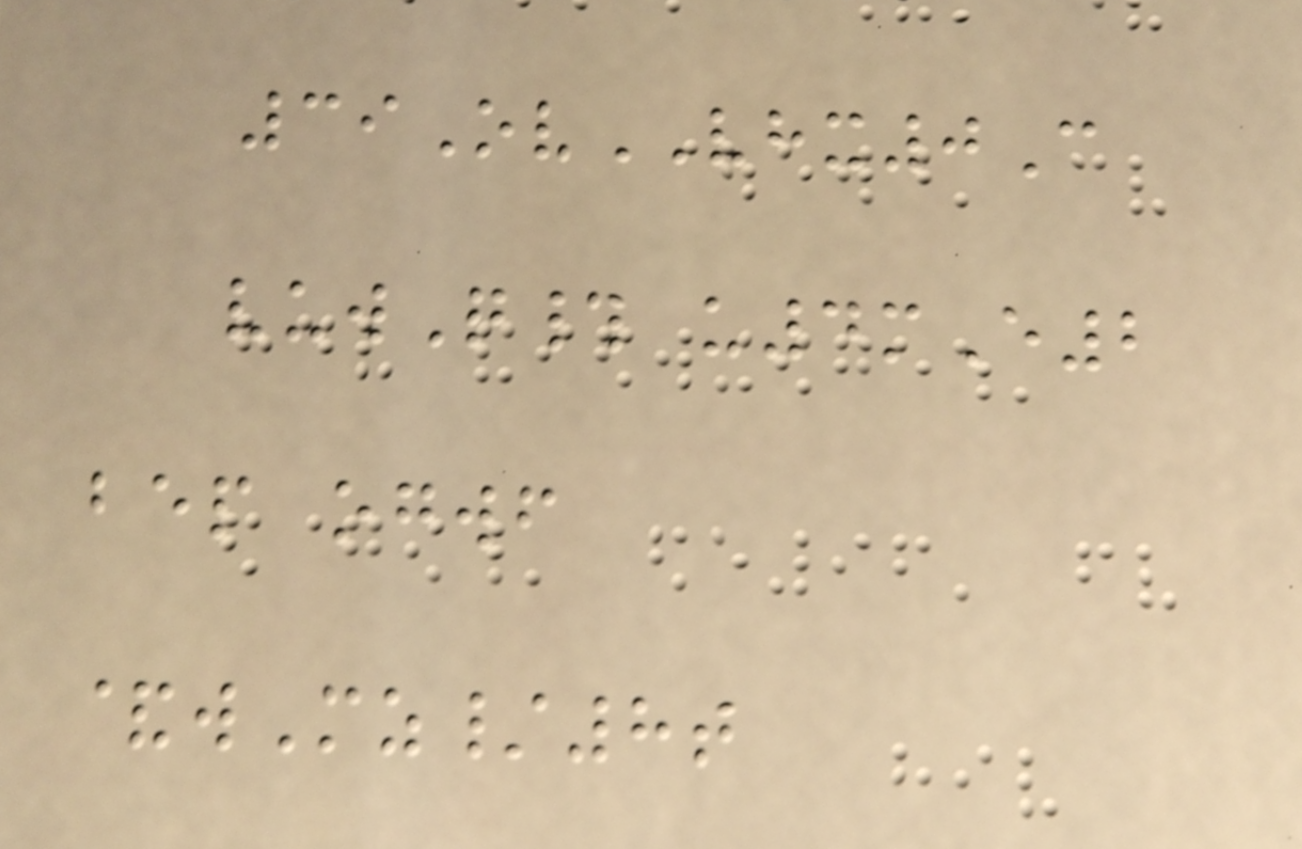39OvVHX0C
vuwQ# u4mE2
bep ogwf
&wMz/8t
